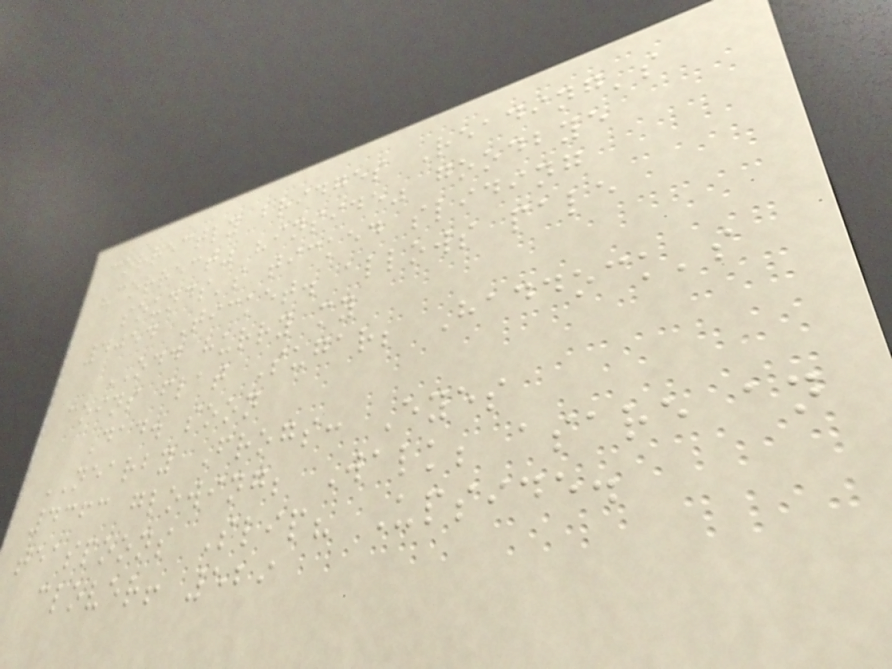correctly bridges Reading's
"correct" "inside" goodbye
sounds's ticked sliding
4054 Ticket. allows pale
ODD hurry my
coins flat Sugar; Haddock's
Dad. soon
NEARBY Frogs: Eyes
4363 glowing; Walk; asare an
teaspoons Slip? Upside.
clover! 529
